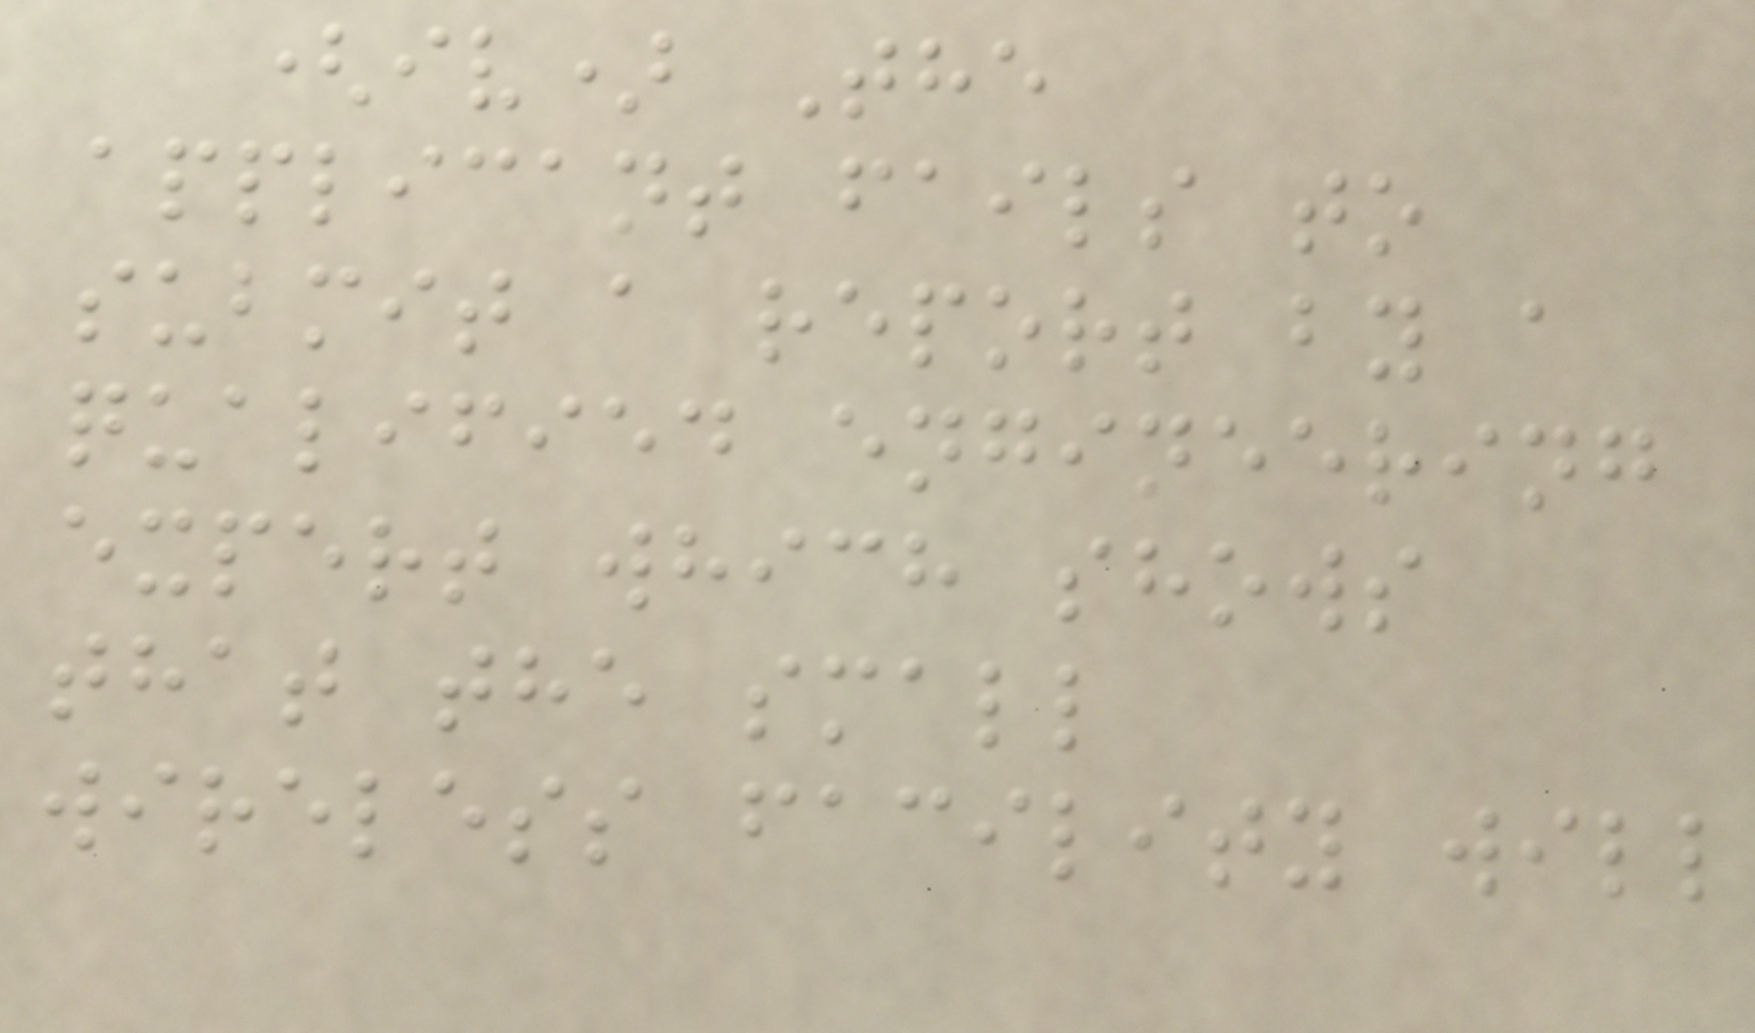(iv) The
applicant fails to
submit a report by a
qualified engineering
expert which shows
that the small
wireless facility will
